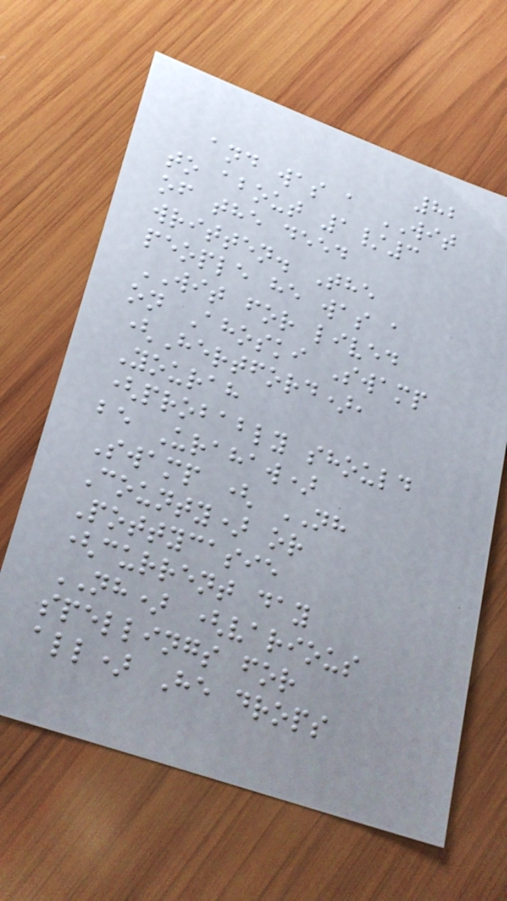82
and was a WIT
to about 1/3
of the deed
written. The
people he was a
WIT for lived
on Ahoski Swamp
(Hertford),
Yourah
(probably should
be Urahaw)
Swamp ( NH
County) or
Pottycasie
(current day
NH) (various
spellings for
all) He drops
